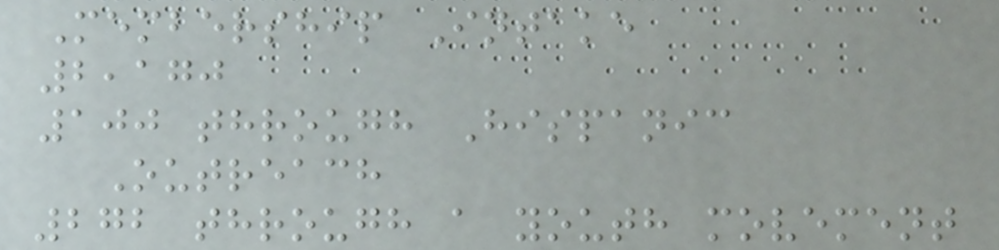Membership Intake
2,170
100 through Hispanic
Outreach
272 through a youth movement
